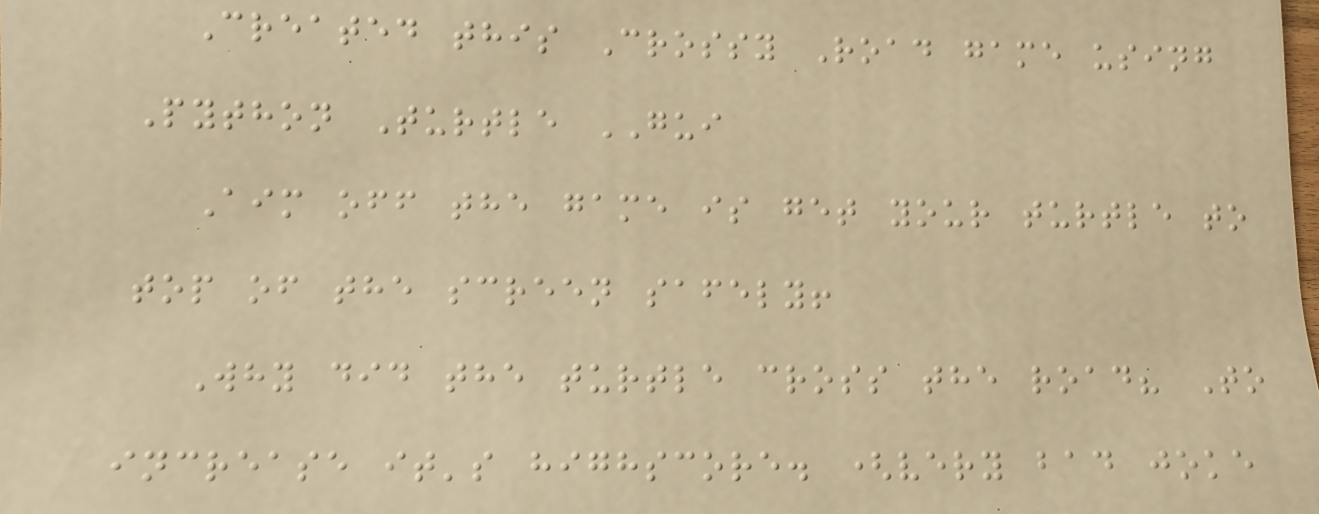Created this Crossy Road game using
Python Turtle GUI
Aim off the game is get your turtle to
top of the screen safely!
Why did the turtle cross the road? To
increase it's highscore. (very bad joke
